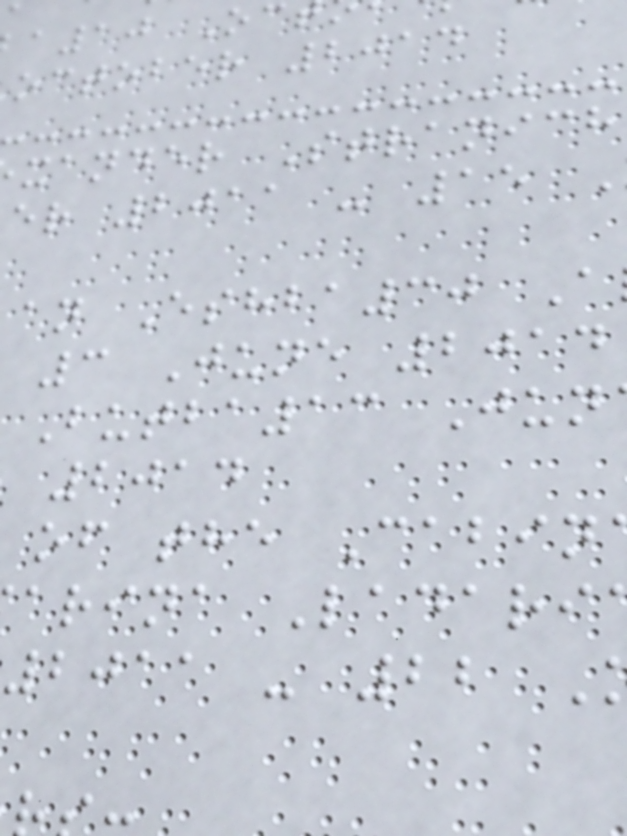a10 Oc
october 2014
xander Stranich
er 2011 - 15
an Eshba30 A
3 June 2014
Butba13 Jun
2014
of the Cabin
arina Ladari
2011 - 22
